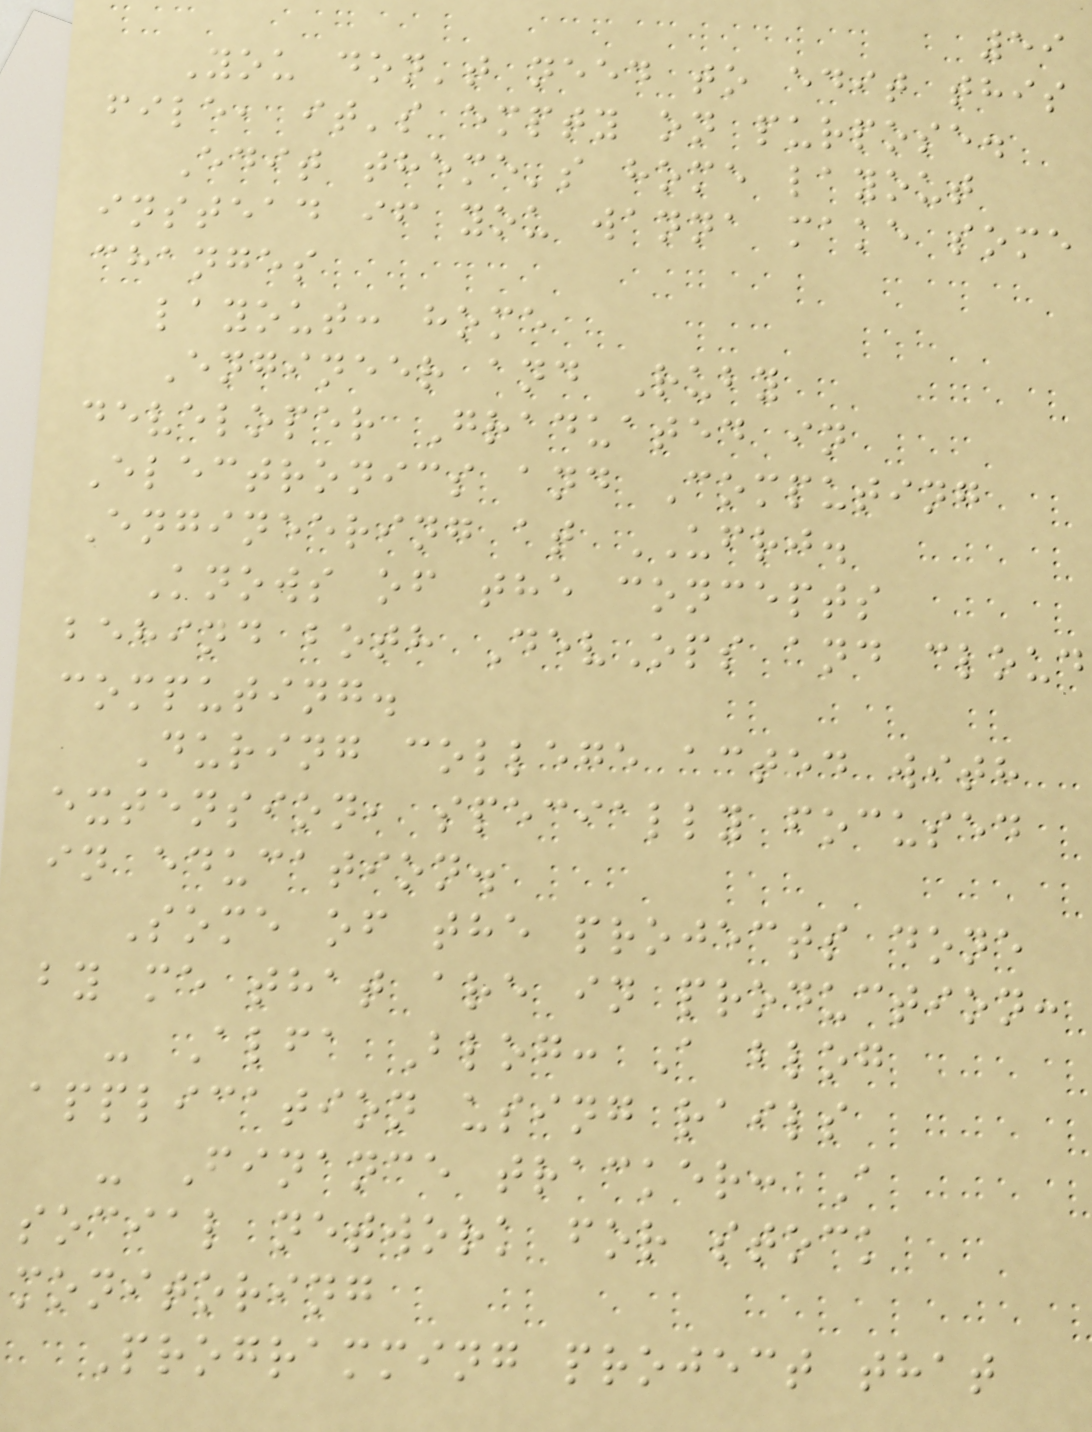59
You don't need to edit this
file, it's empty on purpose.
Edit theme's home layout
instead if you wanna make some
changes
layout: home
Engineer and Ruby
developer Graduated in
Electronics and Computing
Engineering at UFRJ.
Knows of the concepts
behind both DevOps and cloud
computing.
During college acted with
extension, specially focused
in education.
Some of the projects done
by me that are in production:
- Alfa Blog: A blog
application using rails
- Finance tracker: A
social network for stock
monitoring
Programming project that
